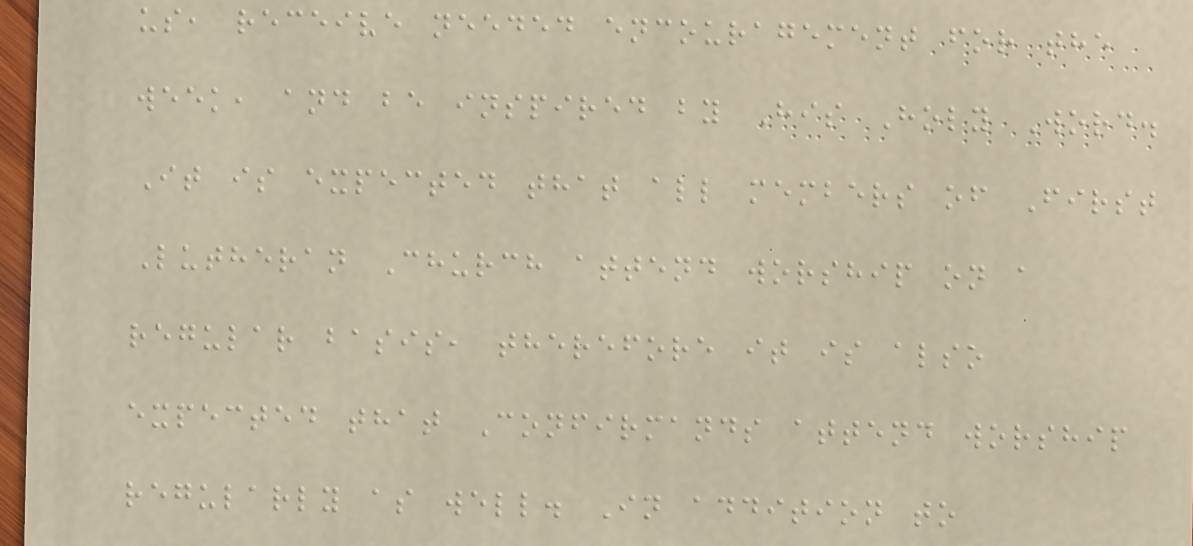us, receive needed encouragement for the
week, and be inspired by His Holy Word.
It is expected that all members of First
Lutheran Church attend worship on a
regular basis, therefore it is also
expected that Confirmands attend worship
regularly as well. In addition to
